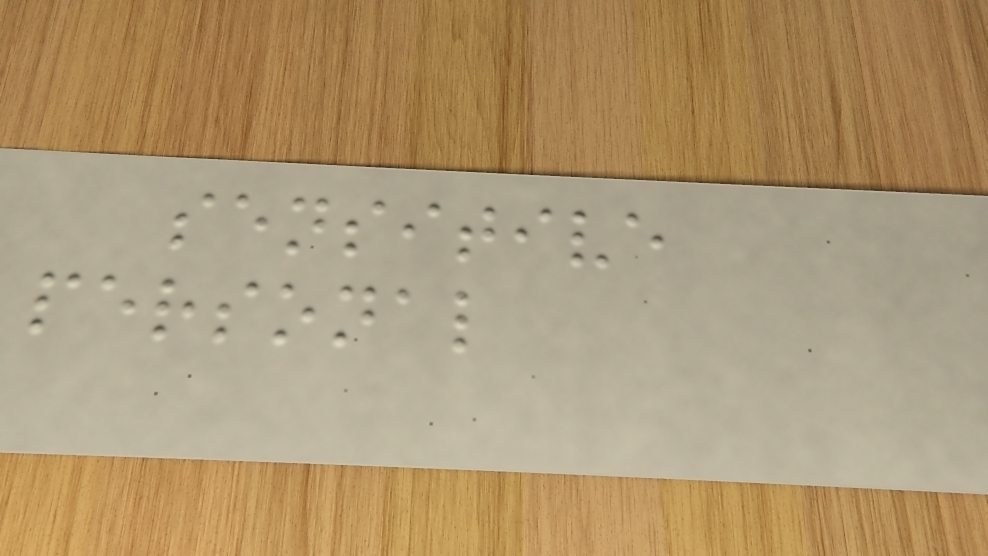sensitive
personal
